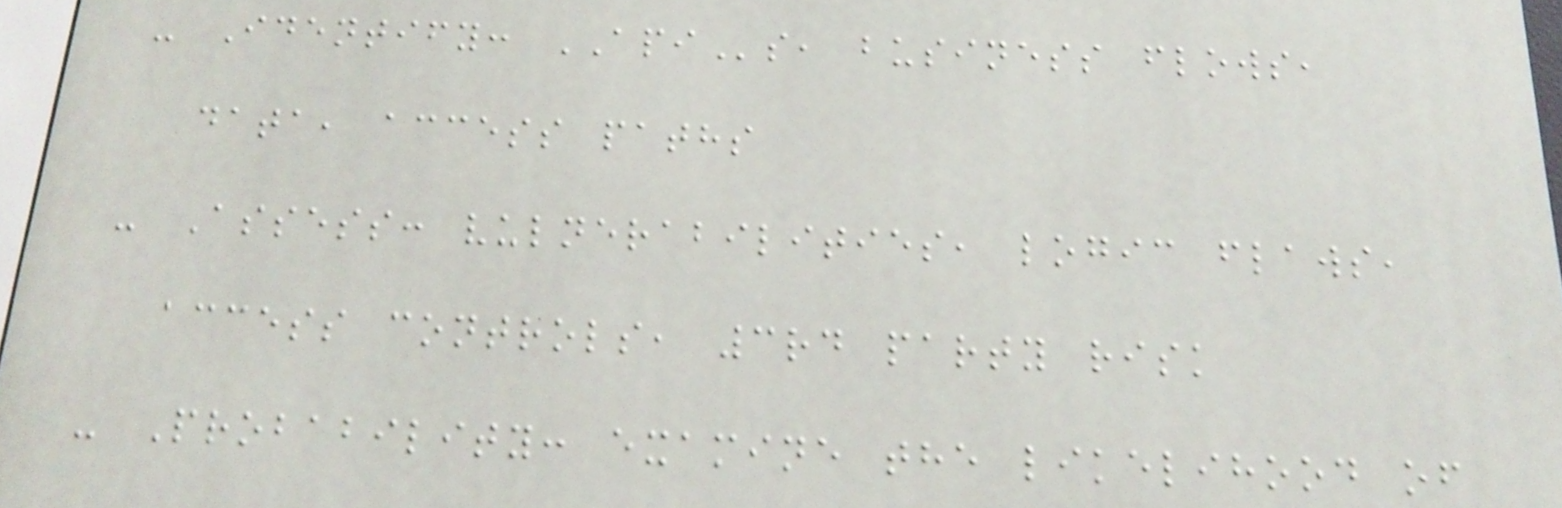- Identify: APIs, business flows,
data, access paths
- Assess: vulnerabilities, logic flaws,
access controls, 3rd party risk
- Probability: examine the likelihood of
